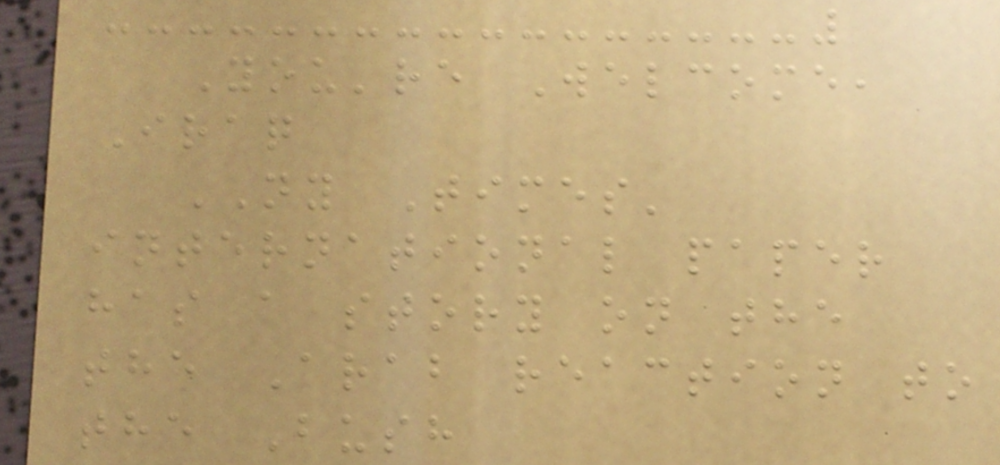You're Welcome,
Iraq
NY Times'
international paper
has a story on the
the Arab reaction to
the Bush
